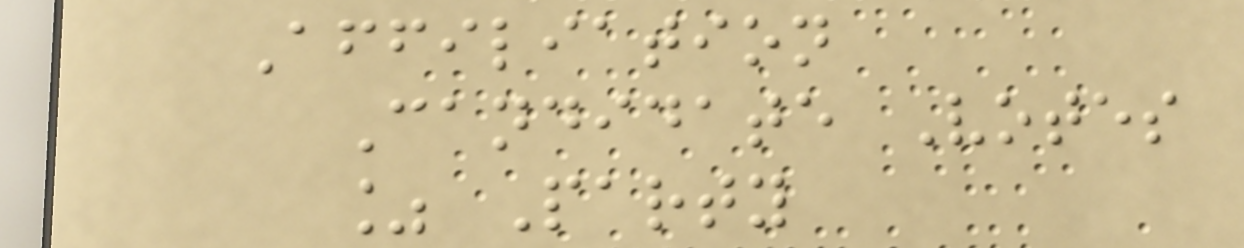Affiliation
Candidate Votes
% Party
